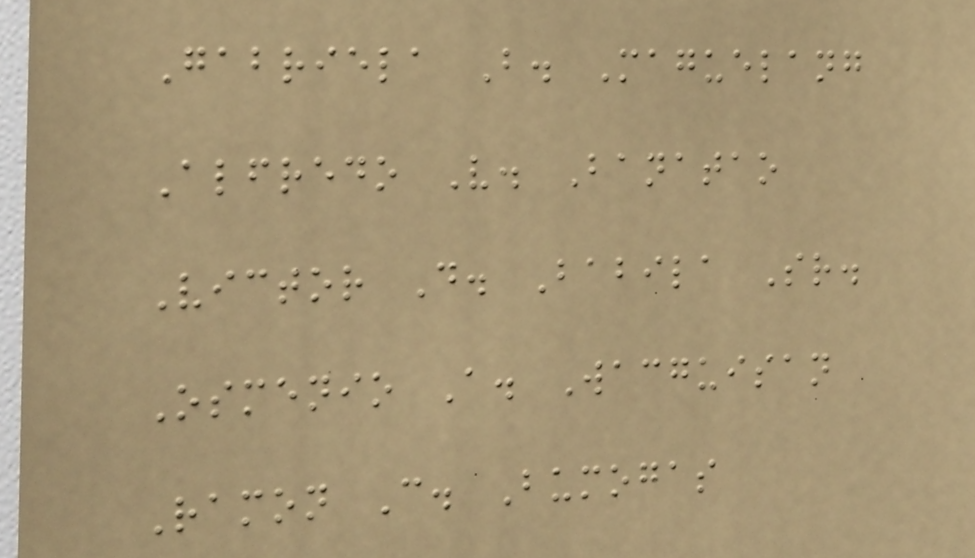Gabriela B. Maguelang
Alfredo V. Banatao
Victor D. Babila Sr.
Osmenio A. Wacguisan
Ramon C. Bumogas
